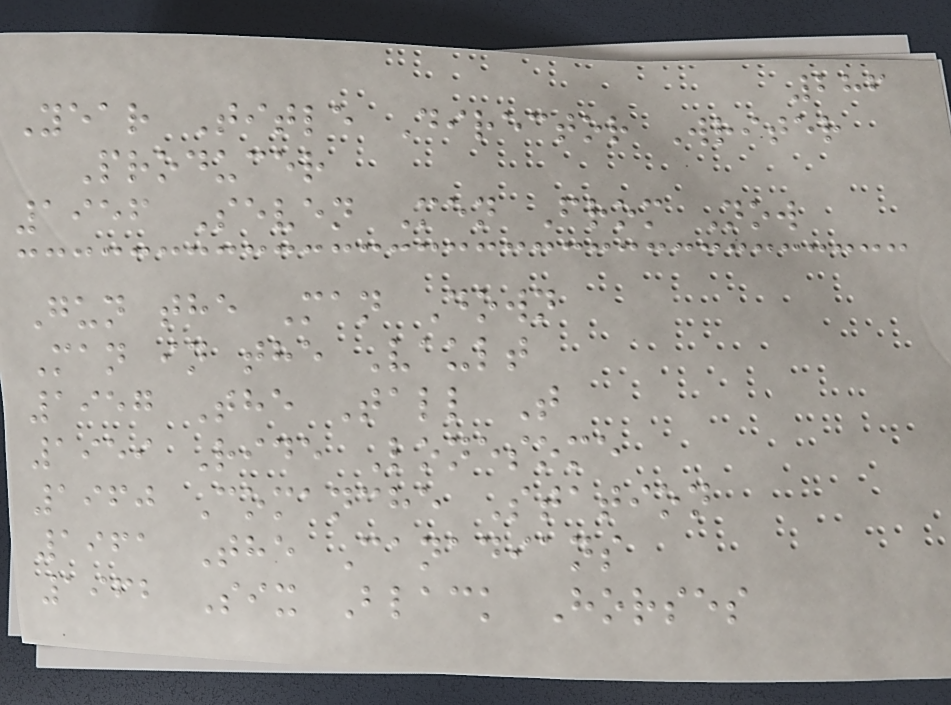286
Year Title Director Writer
Producer
1956 Seven Men From Now
Gun the Man Down
Man in the Vault
1957 The Tall T
1959 Ride Lonesome
1960 Comanche Station
1961 The Canadians
1962 Six Black Horses
